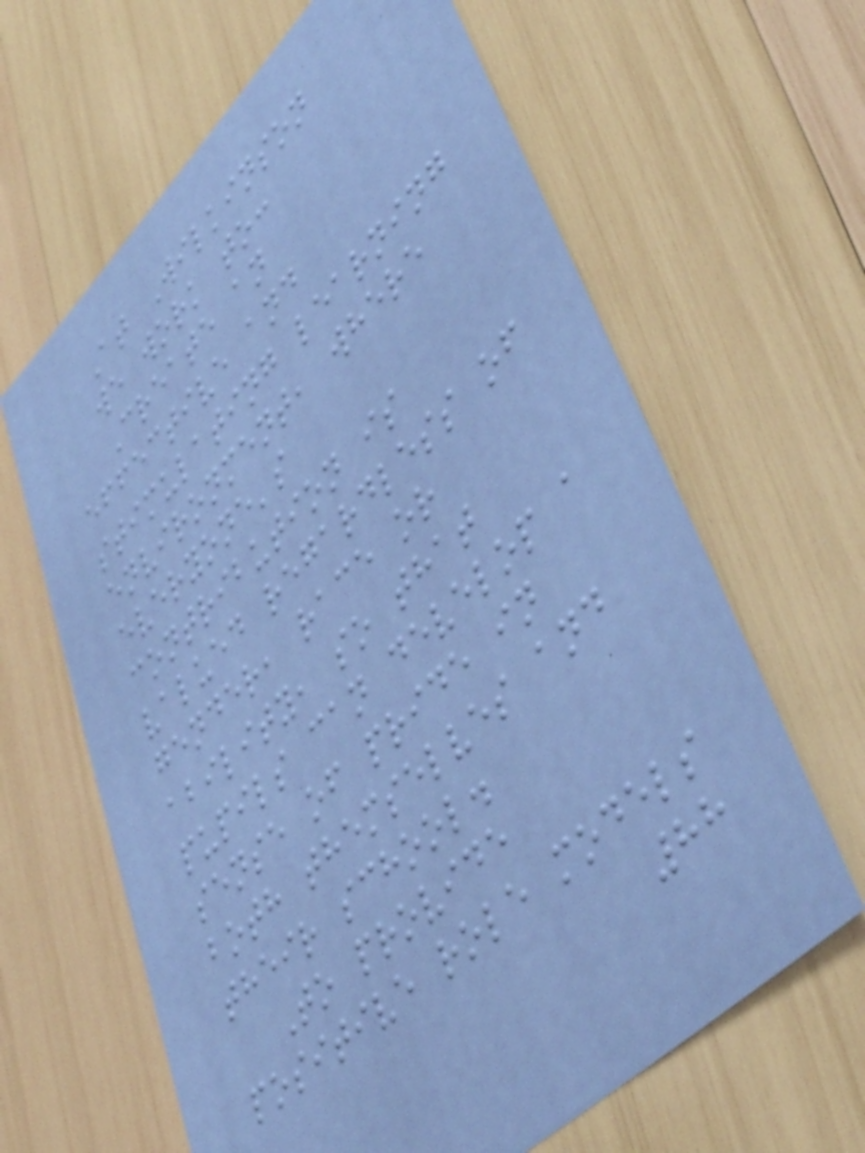At Wilkinson
we work to:
Create an
effective and
stimulating learning
environment, where
everyone's
contribution is
valued regardless of
gender, race or
ability, so that
pupils can develop a
sense of pride in
both themselves and
their school.
To provide
positive role models
88
